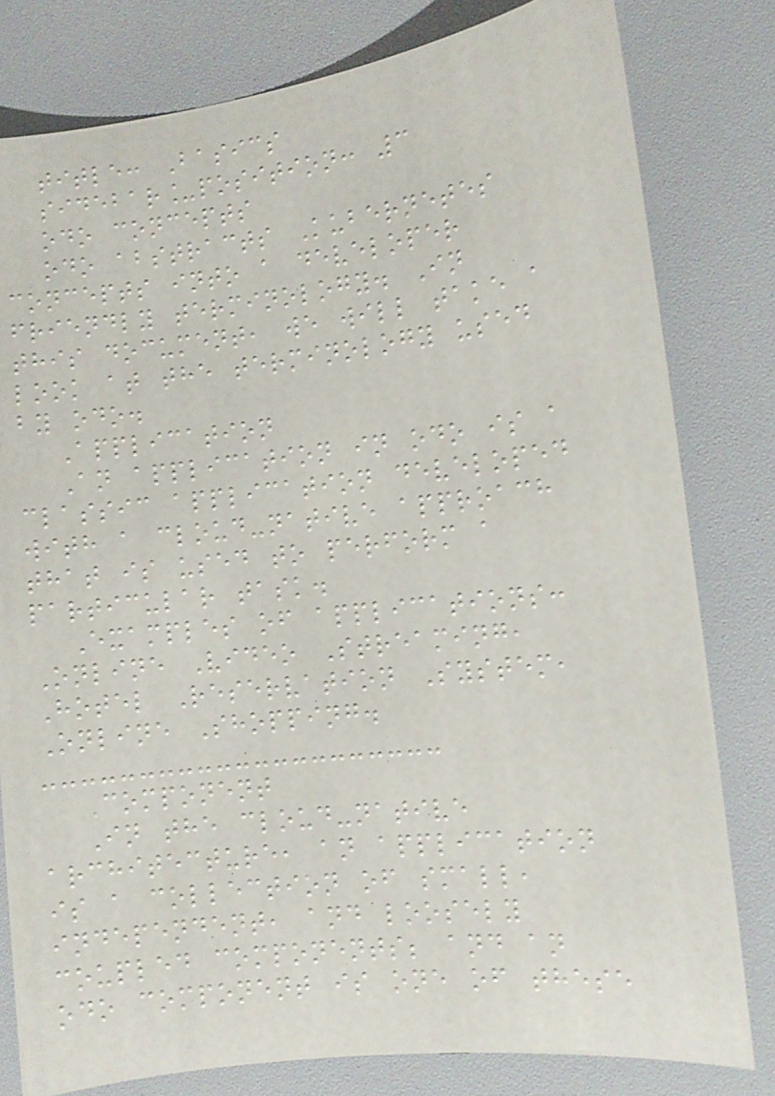title: Basics
sidebar_position: 3
odo concepts
odo abstracts Kubernetes
concepts into a developer
friendly terminology. In
this document, we will take a
look at the terminology used
by odo.
Application
An application in odo is a
classic application developed
with a cloud-native approach
that is used to perform a
particular task.
Examples of applications:
Online Video Streaming,
Hotel Reservation System,
Online Shopping.
Component
In the cloud-native
architecture, an application
is a collection of small,
independent, and loosely
coupled components; and an
odo component is one of these
